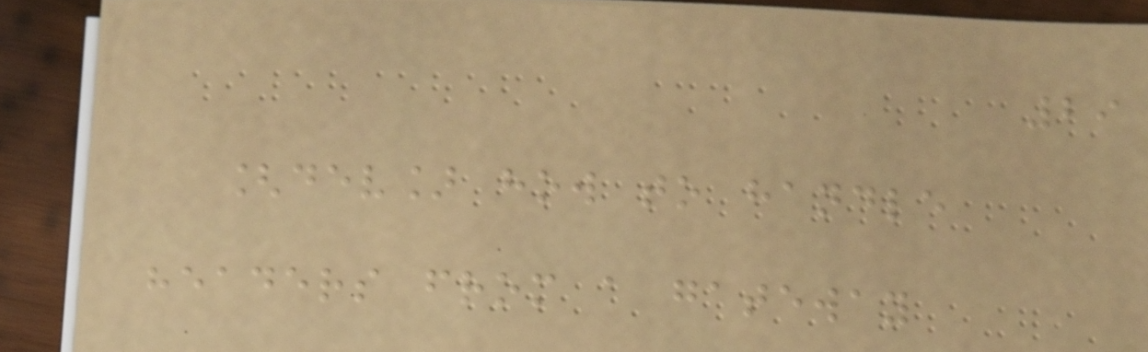29
[dev] how to handle
headers from a gateway
